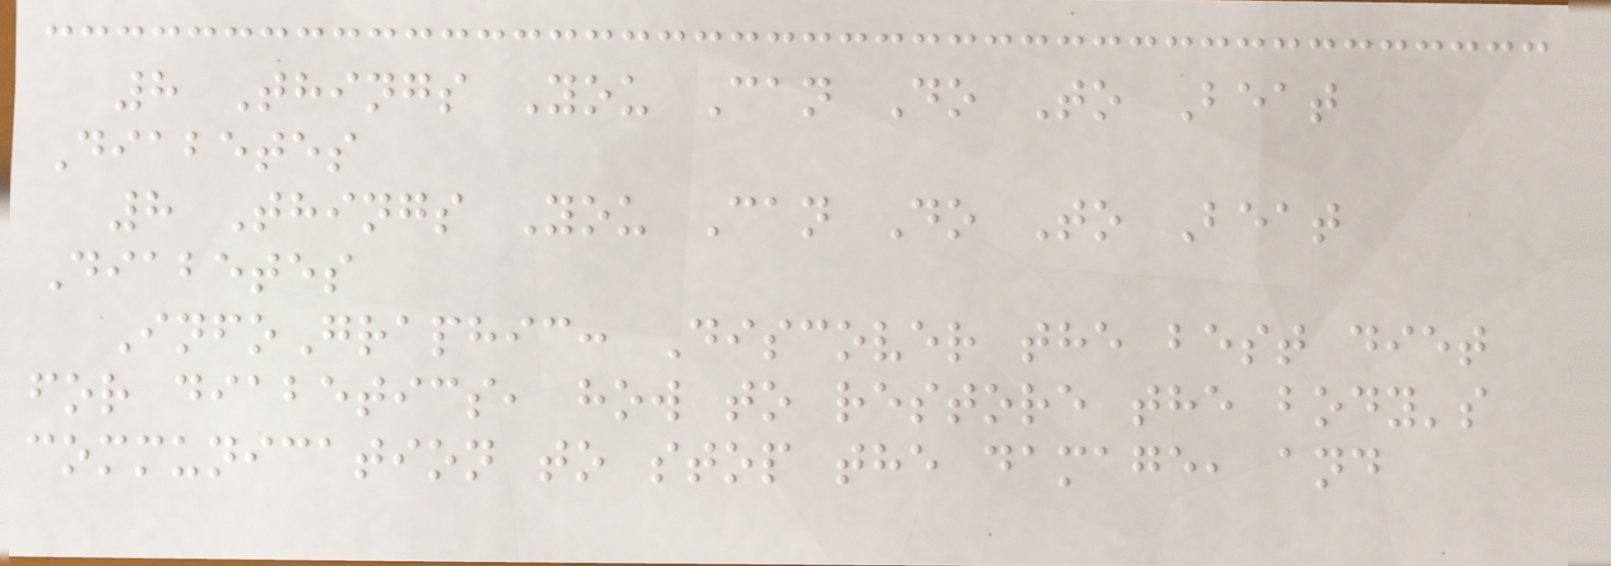8 Things You Can Do To Beat
Diabetes
8 Things You Can Do To Beat
Diabetes
InfoGraphic: Discover the best diet
for diabetics, how to restore the body's
communication to stop the damage, and
